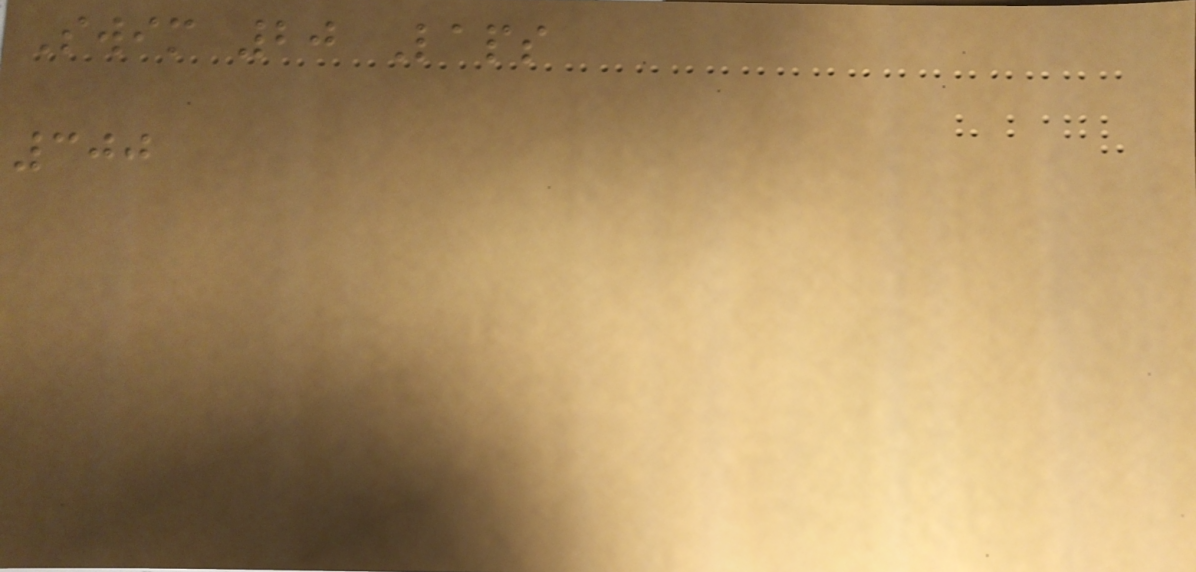Swim 20 Laps
300
